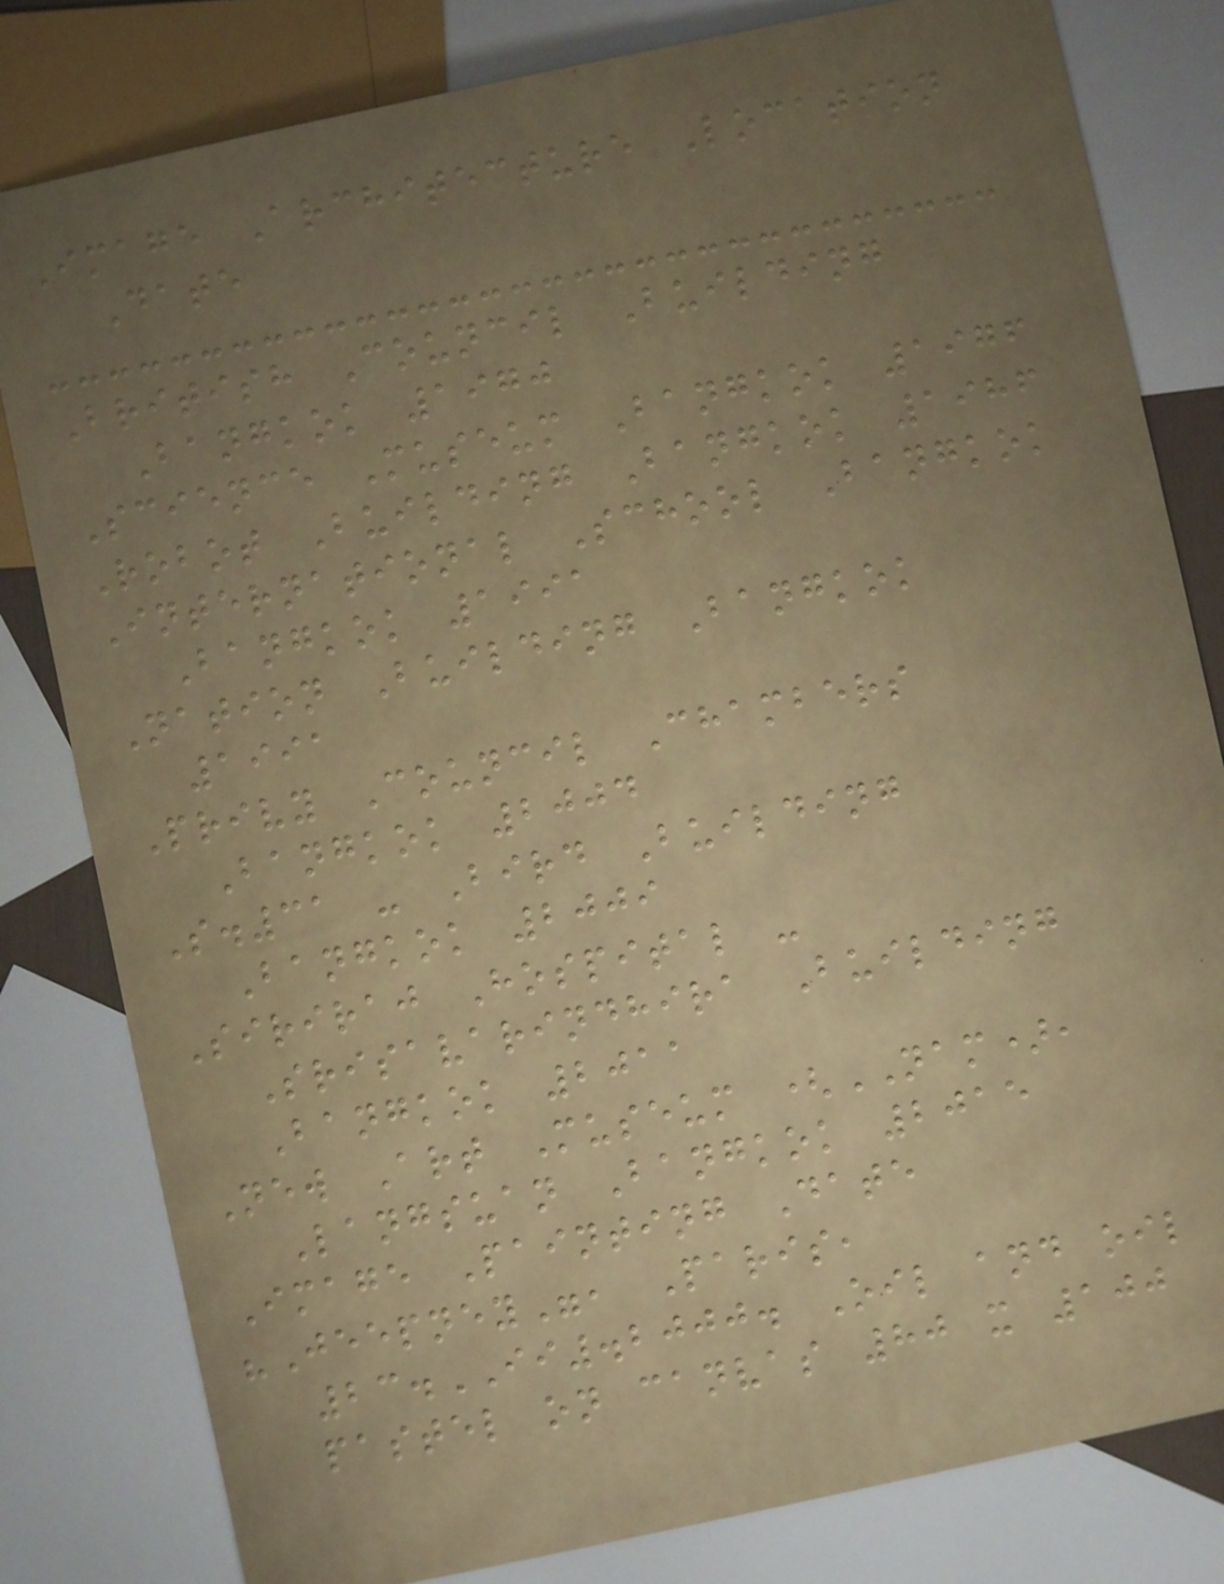Image Architecture Location
Date
British Council Building
Bangkok 1970
Science Museum Bangkok 1976
Robot Building Bangkok 1986
International School Bangkok
Bangkok 1991
Nation Building Bangkok
1991
Privy Council Chambers
Bangkok 2004
S.31 - Bird Building
Bangkok 2009
Siriraj Hospital -
Srisavarindhira Building
Bangkok 2011
New Art Museum (NAM),
Langsuan Bangkok 2015
Image Painting Date
"Jeepney", Paris,
23.II.2000. Oil and oil
pastel on canvas 80 x 100
